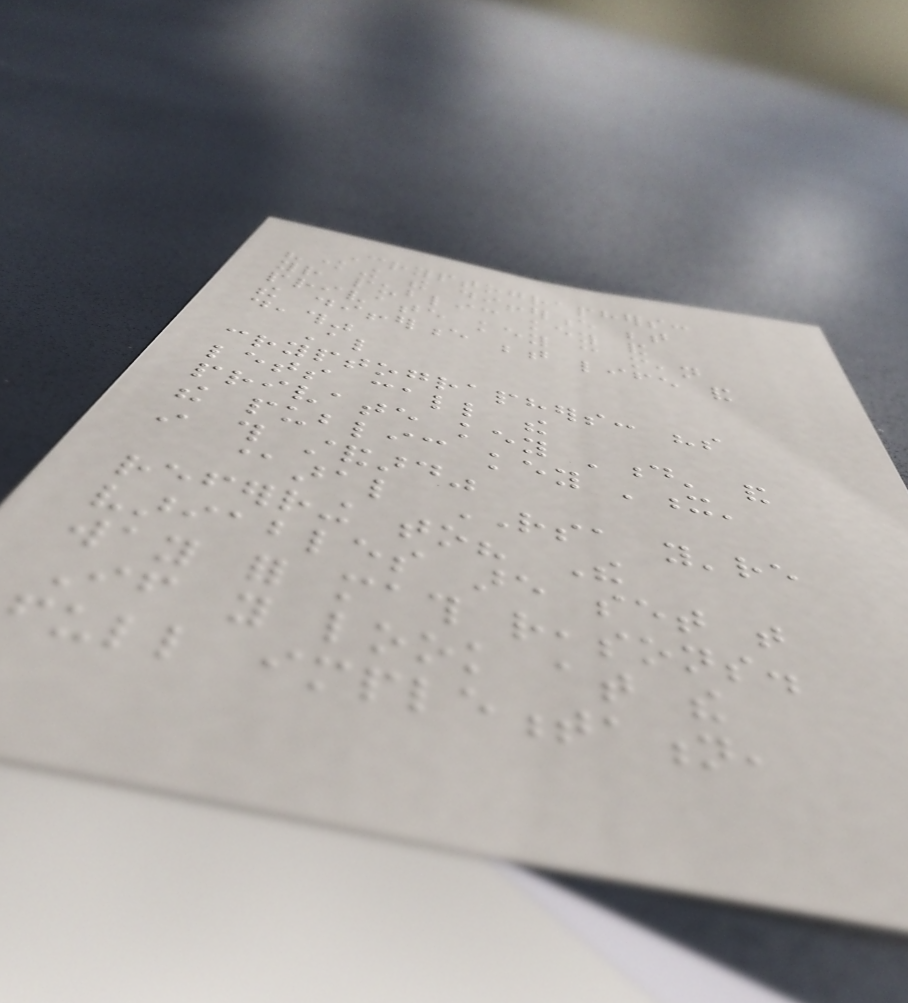Cryptographers:
"knowing the difference between
your public key and
private key can mean
the difference between life and
death"
Also
cryptographers: "so
lets call the
private key 'd' and
the public key 'x'
in this standard"
@aral RSA you're
referring to? The
variables are set that
way for math reasons.
If you look at the
full implementation,
